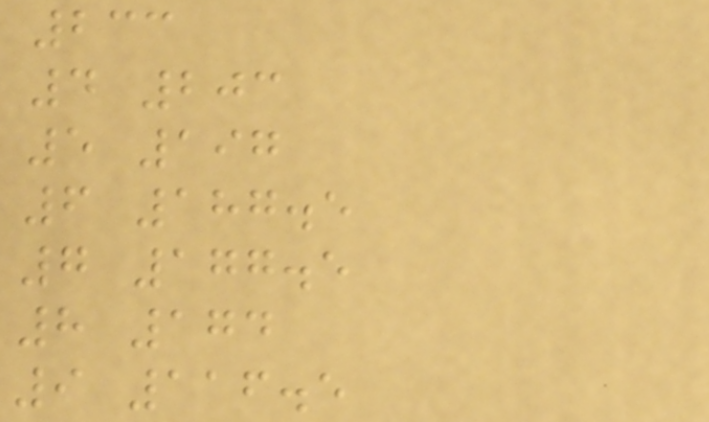233
4 203
5 197
6 187.5
7 177.5
8 174
9 116.5
